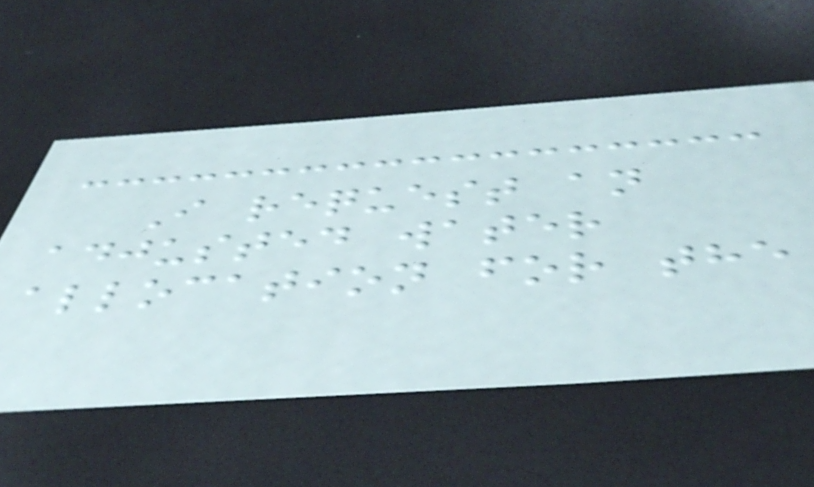I request an
adjusted water
allocation for the
